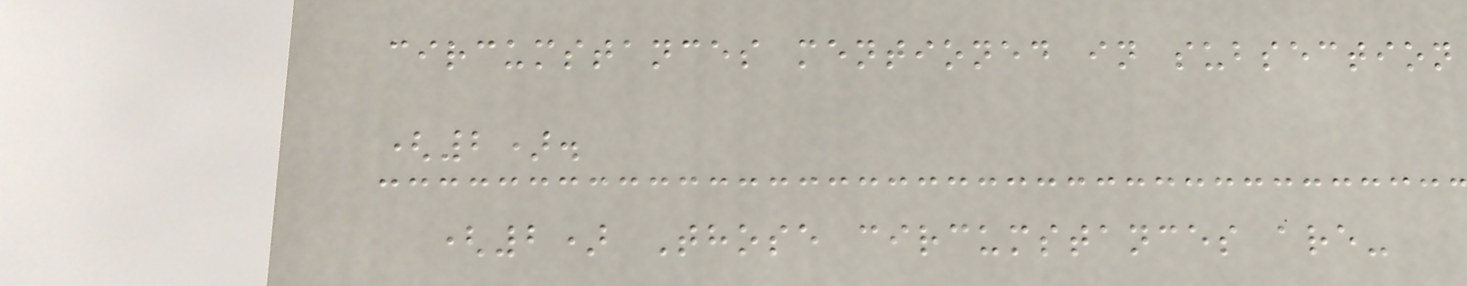circumstances mentioned in subsection
(2).
(2) Those circumstances are-
